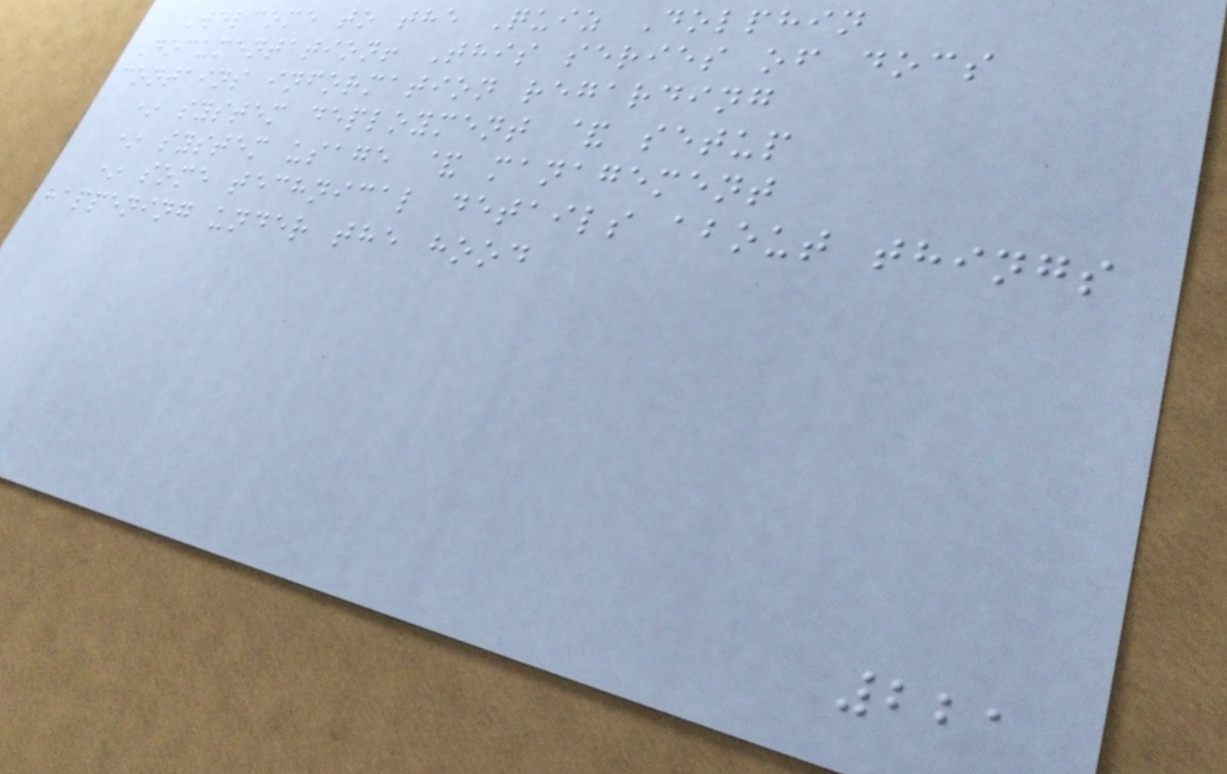Welcome to the Quiz Dolphin
Documentation! This series of docs
contains information regarding
* system deployment & setup
* system usage & management
* some technical details about things
happening under the hood
221
